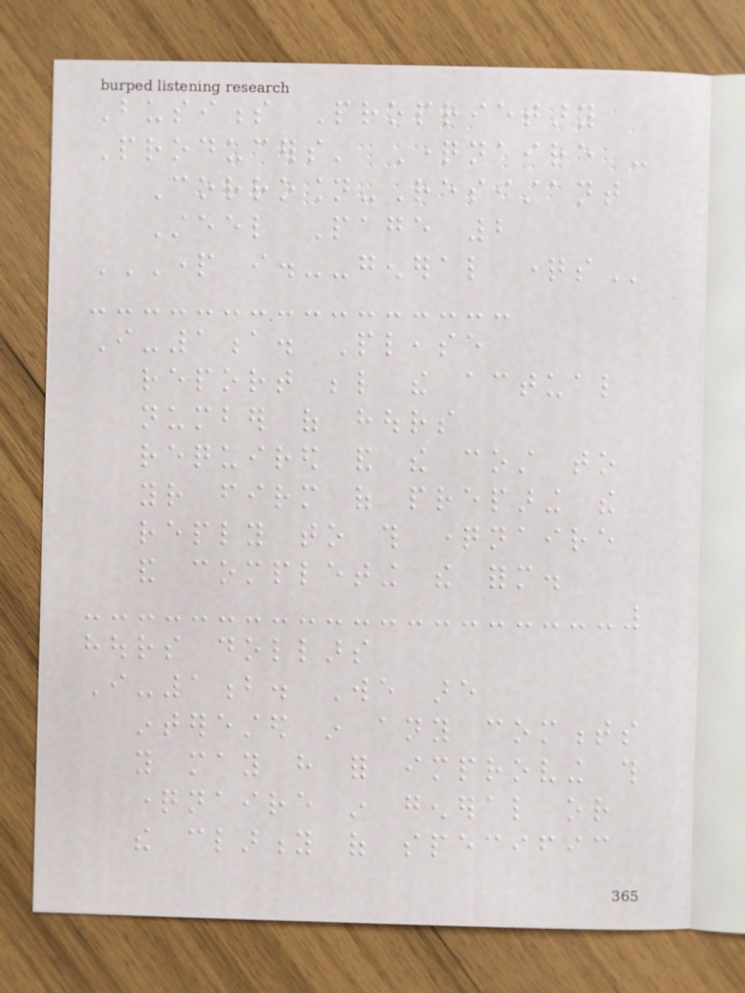Business Proprietary
Producers' Questionnaire -
Corrosion-Resistant
Steel Page 2
PART I.--GENERAL QUESTIONS
I-1a. Please
report below the actual
number of hours
required and the cost to
your firm of preparing the
reply to this questionnaire
and completing the form.
hours dollars
I-1b. We are
interested in any comments
you may have for improving this
questionnaire in general or
the clarity of specific
